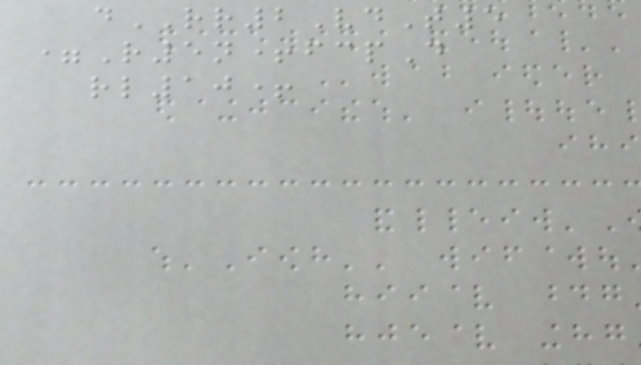dRR2VdT5
=R5n+fcpD
rl10+
